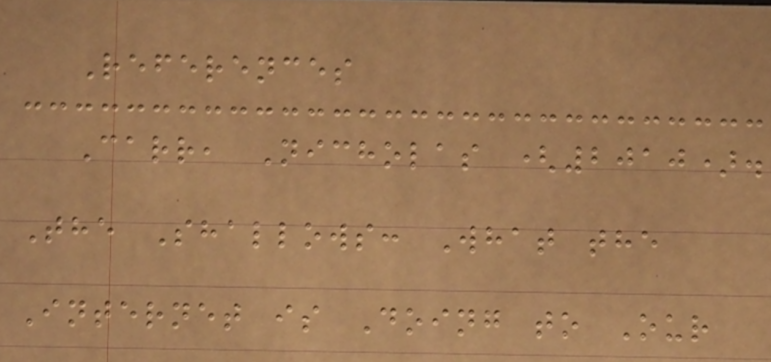References
Carr, Nicholas (2010).
The Shallows: What the
Internet is Doing to Our
